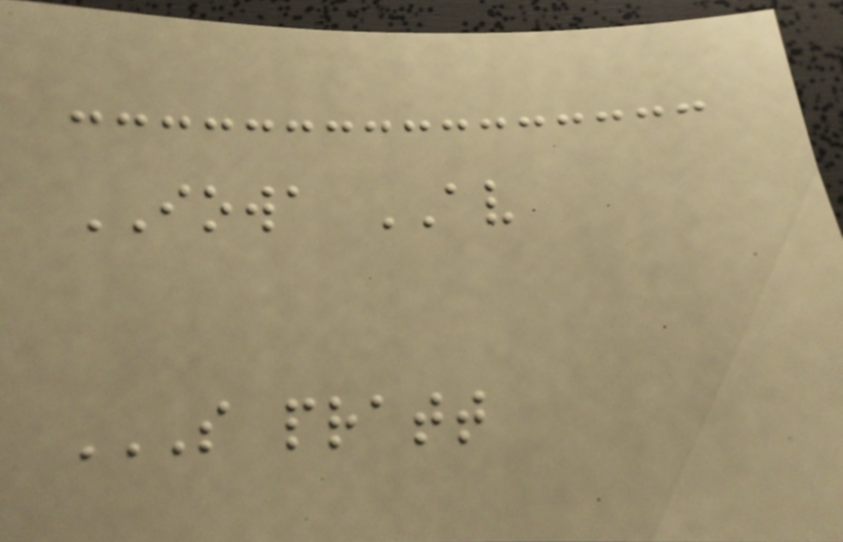IOWA AV
S PRATT
